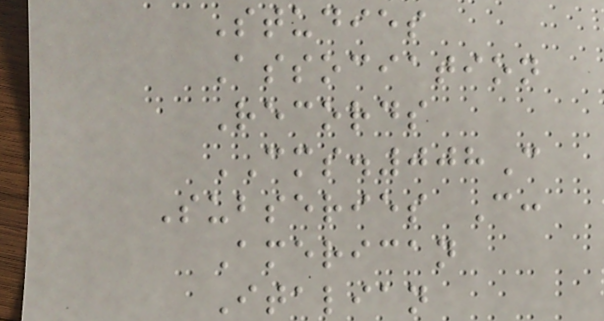Studies
Association
Records
CMS.008C
Subseries C:
American
Italian
